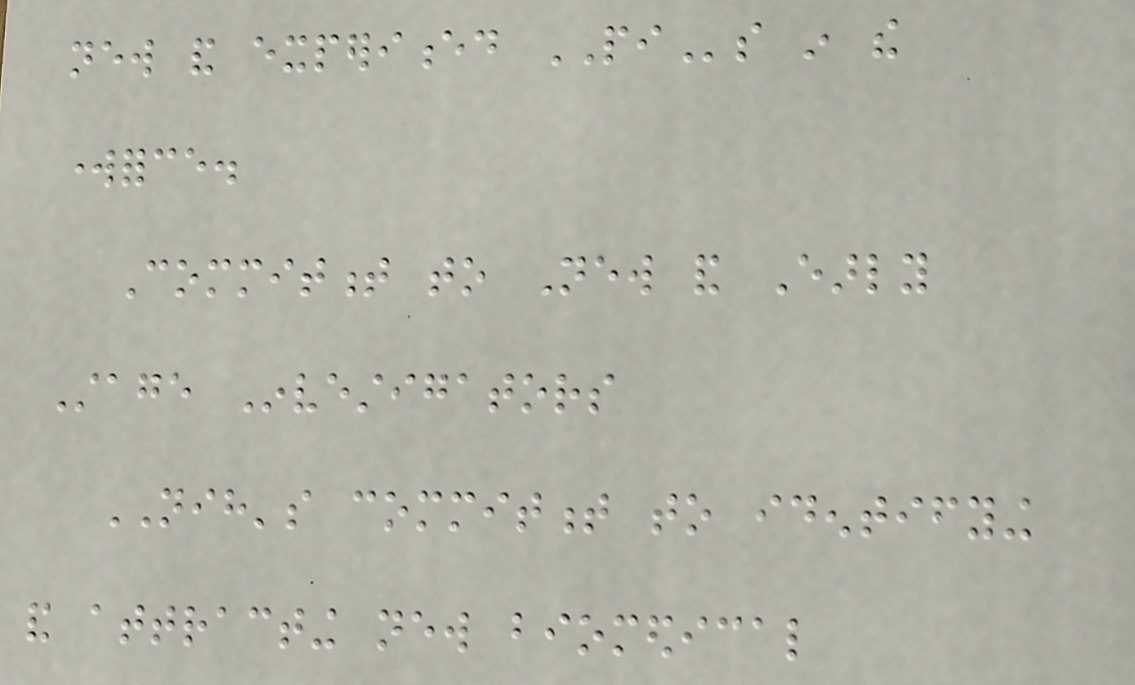new and experienced PIs in the
workforce.
Commitment to New and Early
Stage Investigators
NIH's commitment to identifying
and attracting new biomedical
